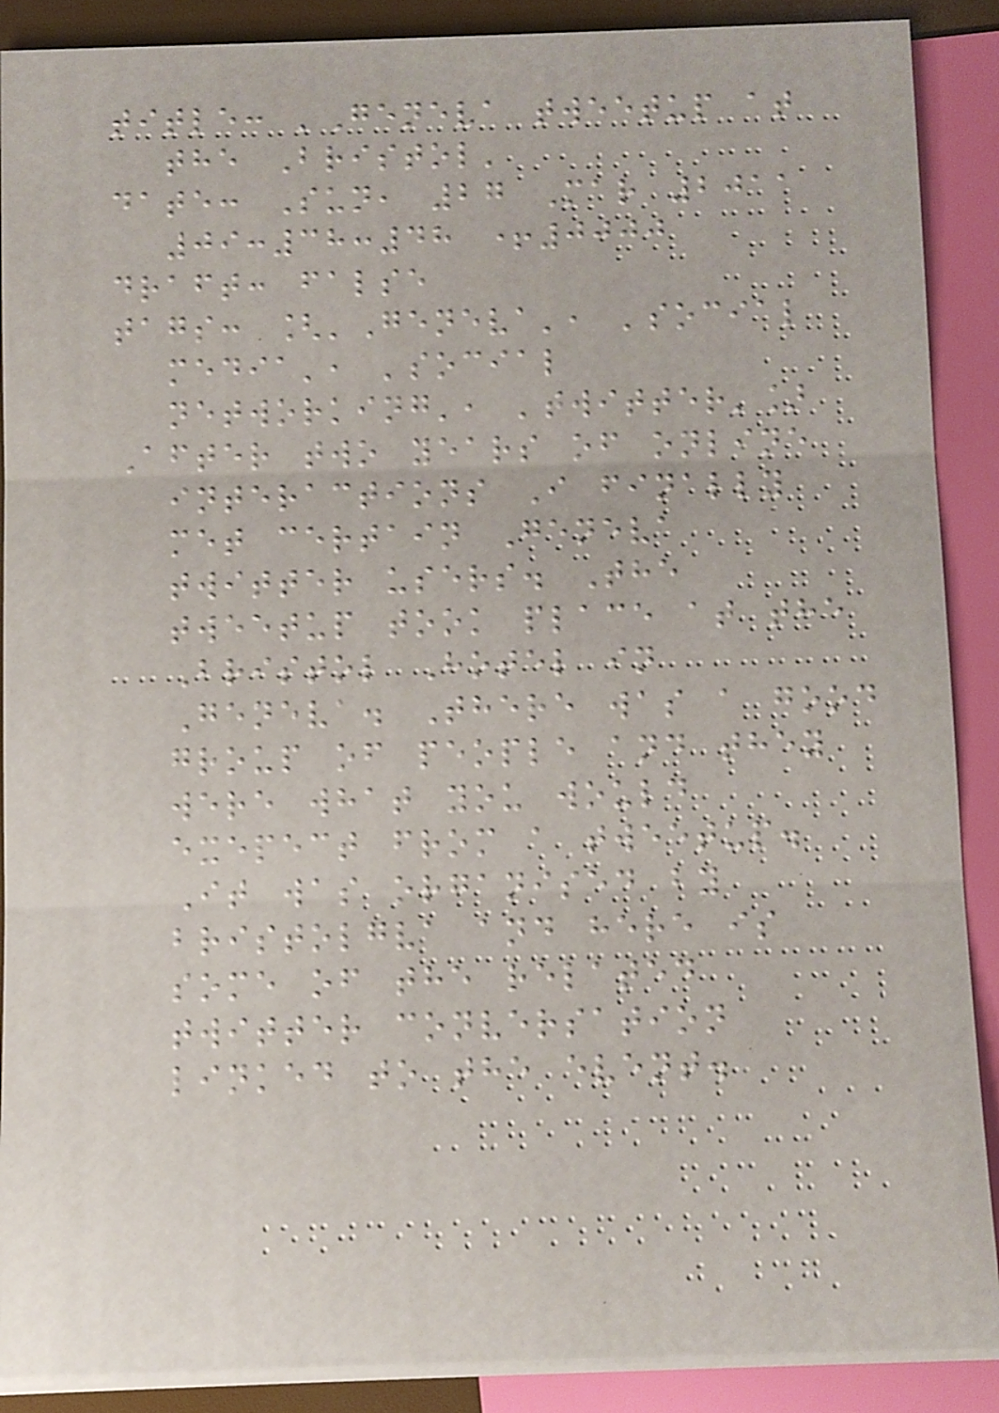title: 'Geneva tweetup at
the Bristol'
date: Sun, 27 Mar 2011
09:38:48 +0000
draft: false
tags: ['Geneva', 'social
media', 'social
networking', 'twitter']
After two years of online
interactions I finally
met certain Geneva
twitter users. The
tweetup took place at the
Bristol Hotel in
Geneva. There was a good
group of people and they
were what you would
exepect from a tweetup.
It was organised by
bristolgva and here is
some of the related
twitter conversation
linked to the event.
